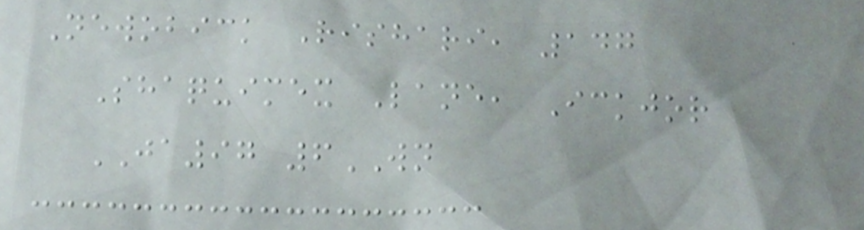Newobick Rishari, 147
Shaquimex Lane, Ickjor
JA97 6WN
